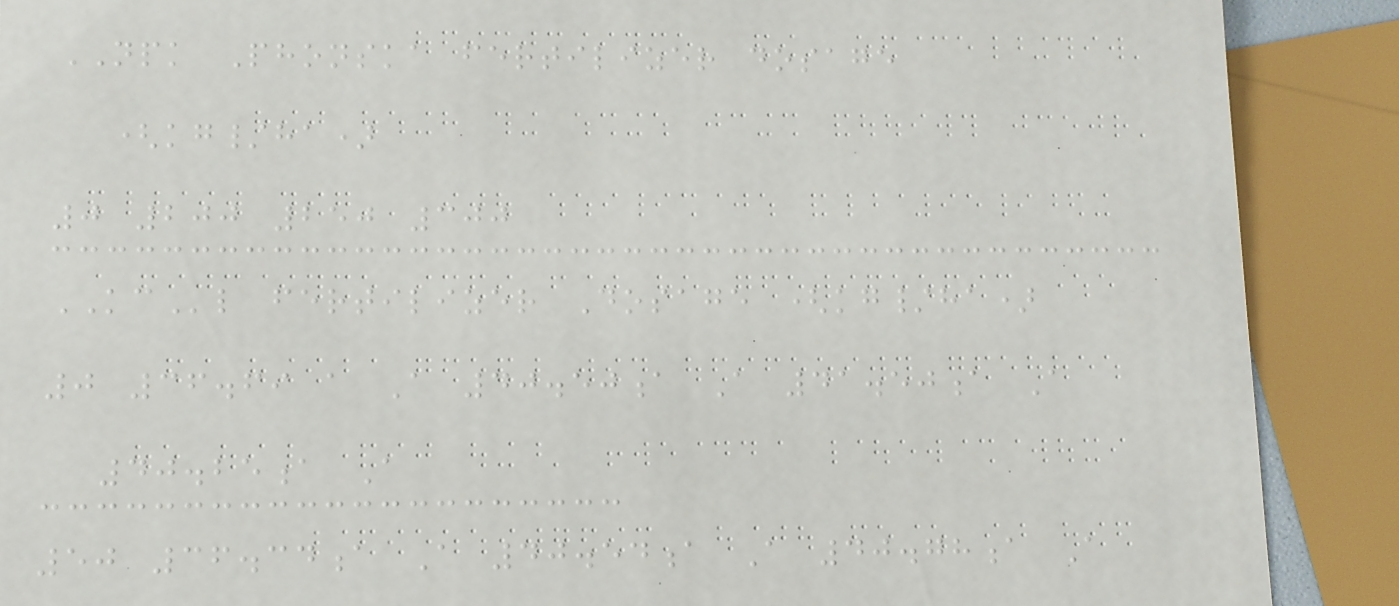NPK Phonska fertilizer dosage
(kg/ha)
0 200 250 300
KCl fertilizer Dosage (kg/ha)
0 36.69 a A 40.50a A 41.50a A
40.25a A
50 36.34a A 40.54a A 40.78a A
